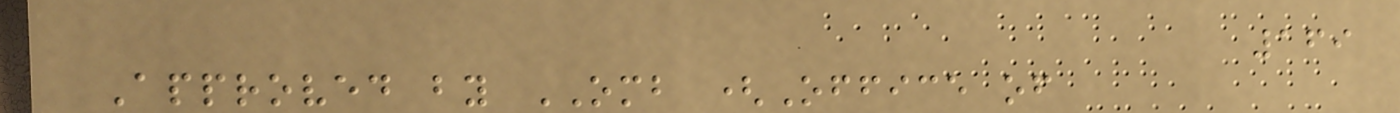169
Approved by OMB (Office of
